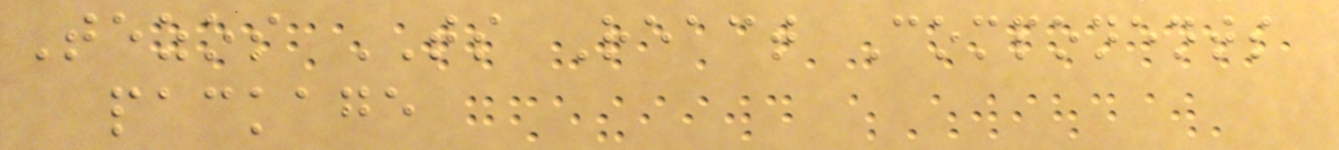Tezos TS React Components
package
